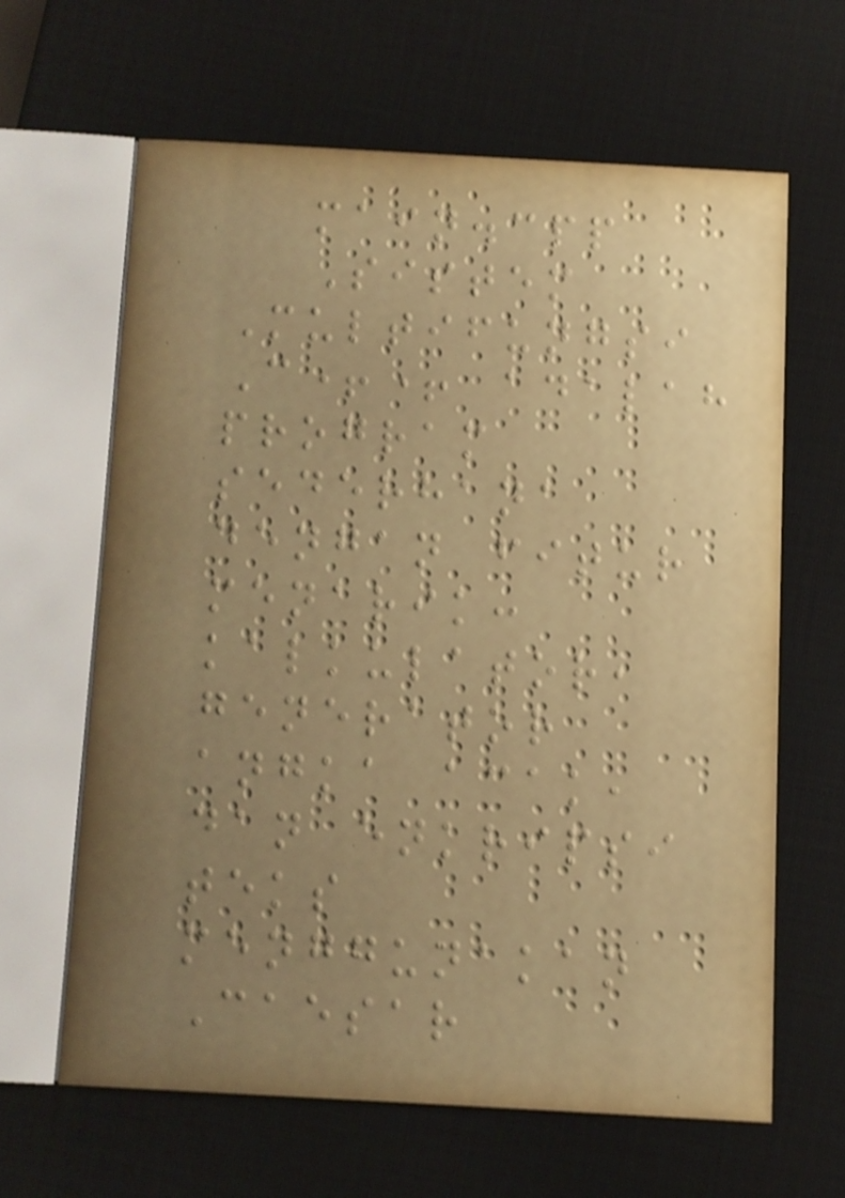main.cpp
Sistem
Multifungsi
C++ adalah
program
sederhana
dengan fitur
menarik:
kalkulator,
generator
angka acak,
dan enkripsi
teks
menggunakan
Caesar
